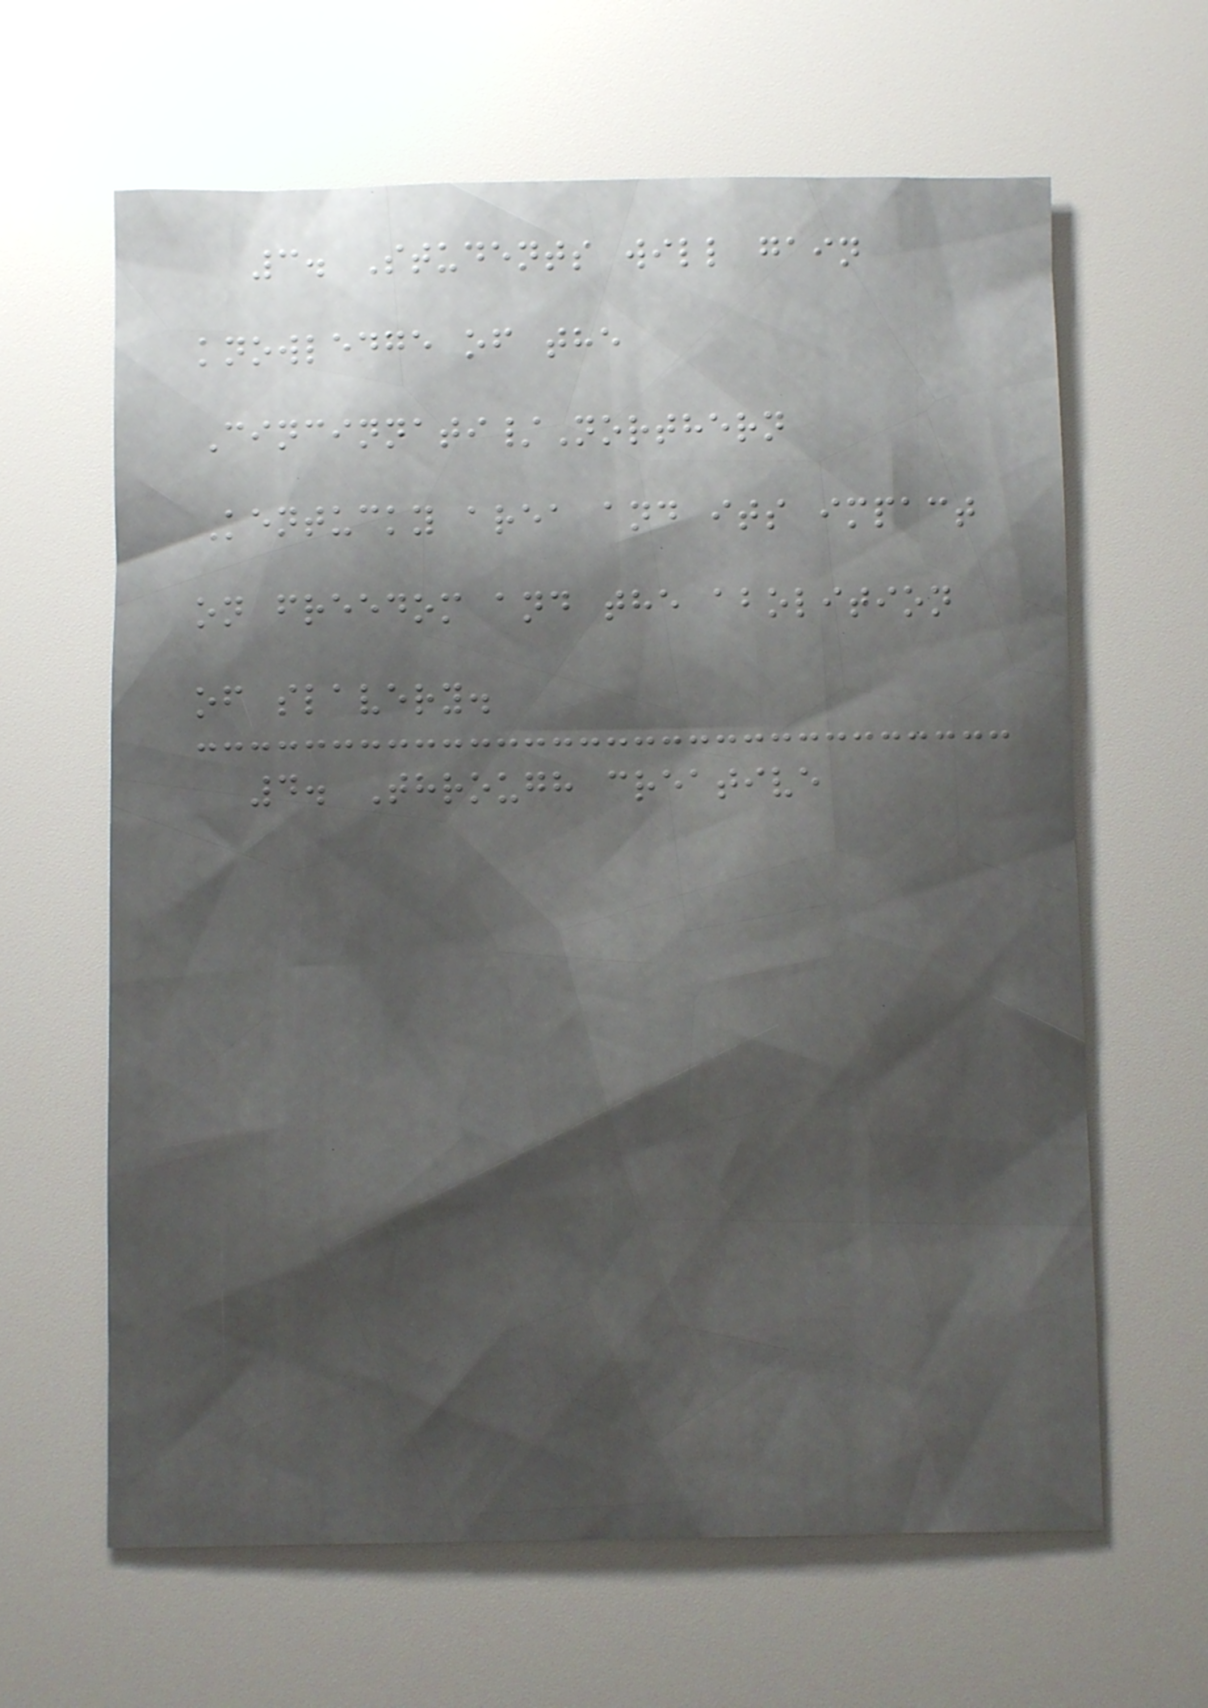3. Students will gain
knowledge of the
Cincinnati/Northern
Kentucky area and its impact
on freedom and the abolition
of slavery.
4. Through creative
